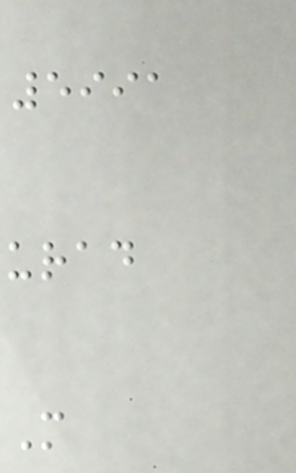5991
urad
M
